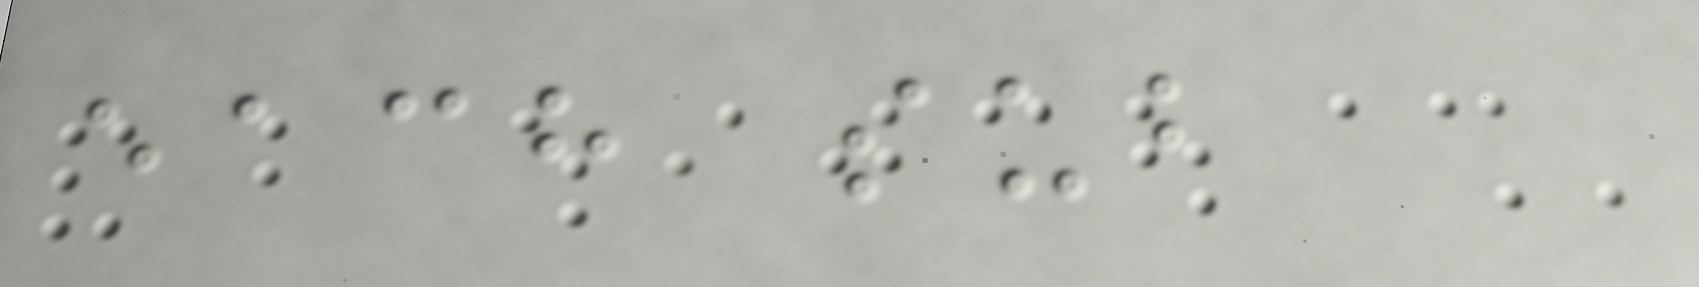each sub
